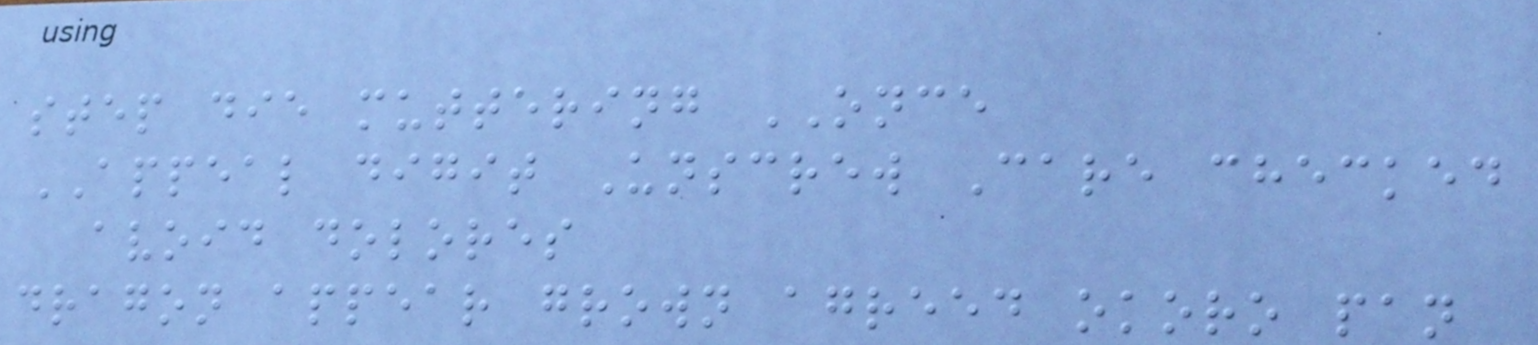step die muttering ONCE
APPEAL digit Unscrew Care checked
avoid dolores
dragon appear grown agreed okoro pan
